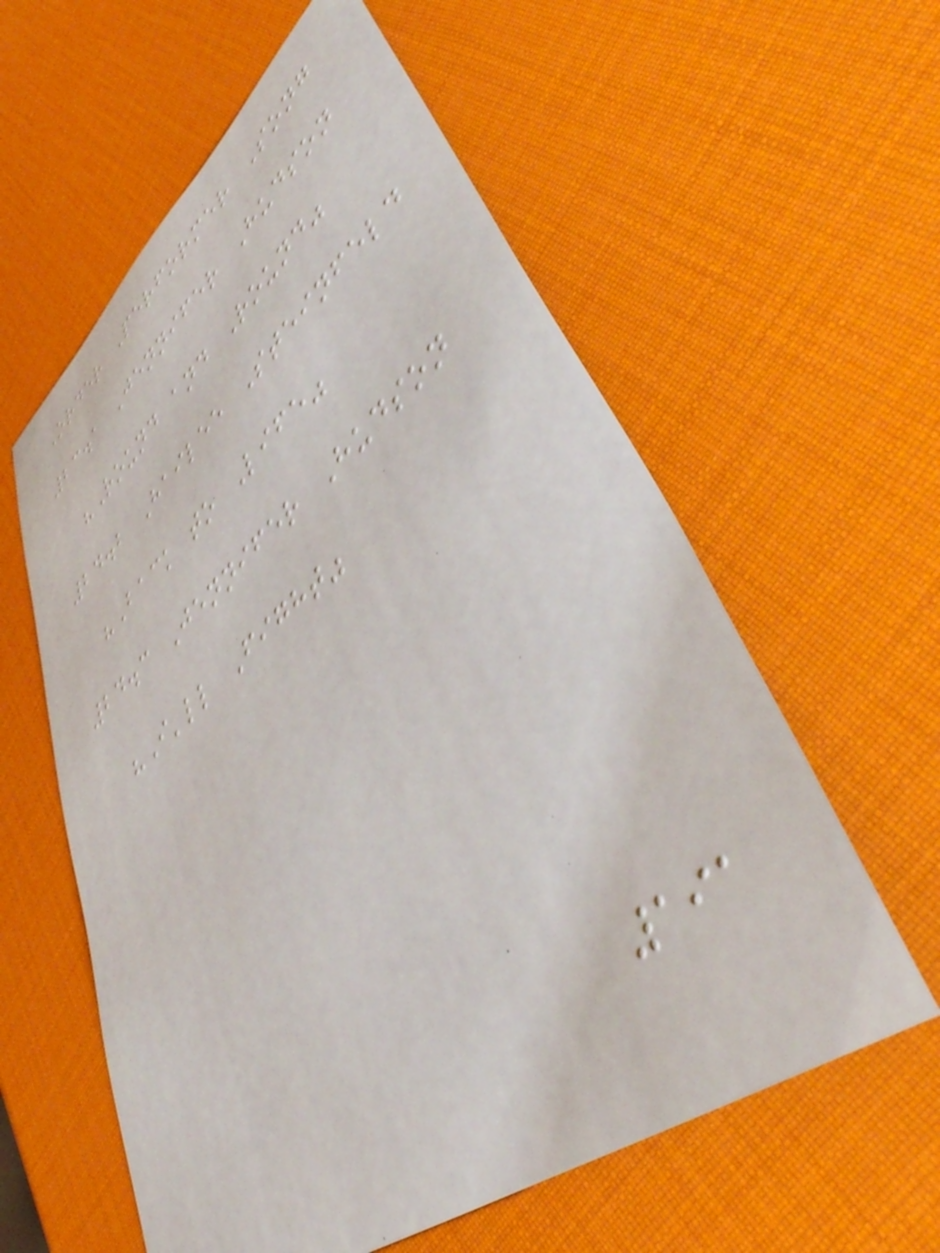Order Performer Song
23.1 Jennifer Hudson
"Round and Round"
24.2 Hailee Steinfeld
"Back to Life"
24.3 Jennifer Hudson
"I'll Fight"
191
